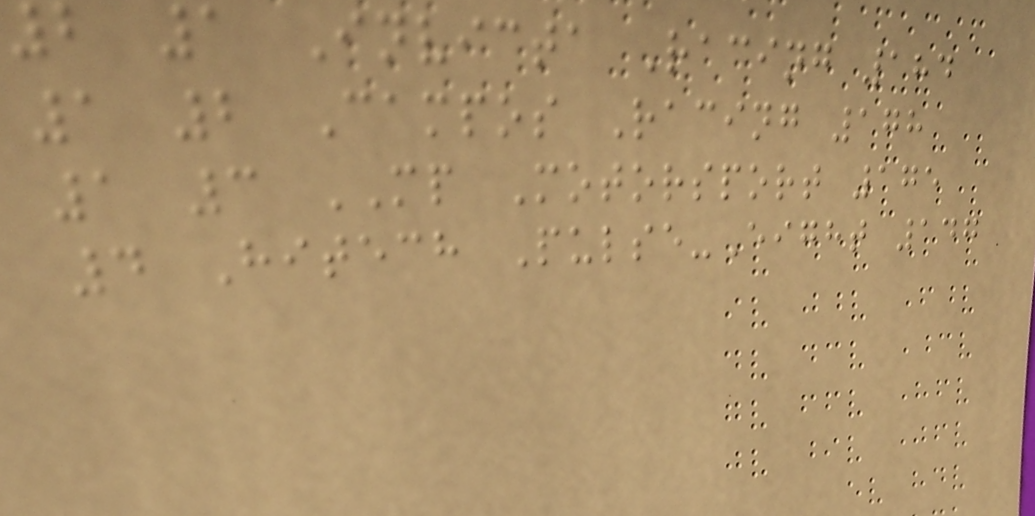2 1 Invicta Racing 184
1 2 Campos Racing 178
1 3 MP Motorsport 175
4 Hitech Pulse-Eight 147
